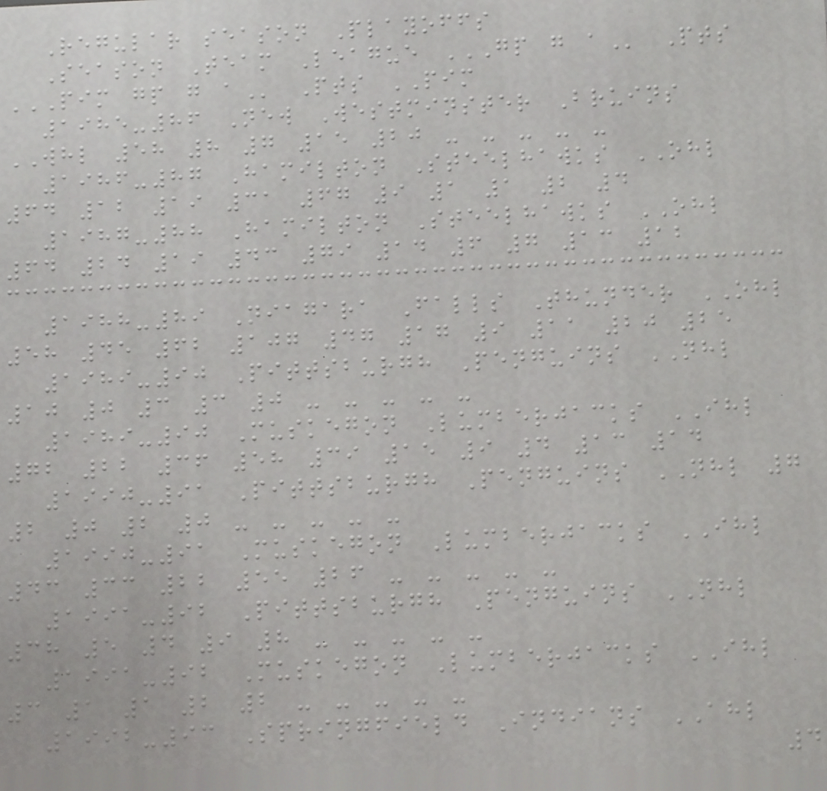Regular season Playoffs
Season Team League GP G A Pts
PIM GP G A Pts PIM
1985-86 New Westminster Bruins
WHL 58 8 7 15 20 - - - - -
1986-87 Hamilton Steelhawks OHL
64 12 19 31 67 9 1 1 2 4
1987-88 Hamilton Steelhawks OHL
64 24 19 43 79 14 6 7 13 12
1988-89 Niagara Falls Thunder OHL
58 45 62 107 47 17 9 11 20 25
1989-90 Pittsburgh Penguins NHL
10 0 3 3 0 - - - - -
1989-90 Muskegon Lumberjacks IHL
72 22 36 58 39 15 9 4 13 14
1990-91 Pittsburgh Penguins NHL 7
2 0 2 0 - - - - -
1990-91 Muskegon Lumberjacks IHL
43 33 22 55 26 - - - - -
1991-92 Pittsburgh Penguins NHL
38 5 4 9 8 - - - - -
1991-92 Muskegon Lumberjacks IHL
3 1 1 2 2 - - - - -
1992-93 Springfield Indians AHL
4
